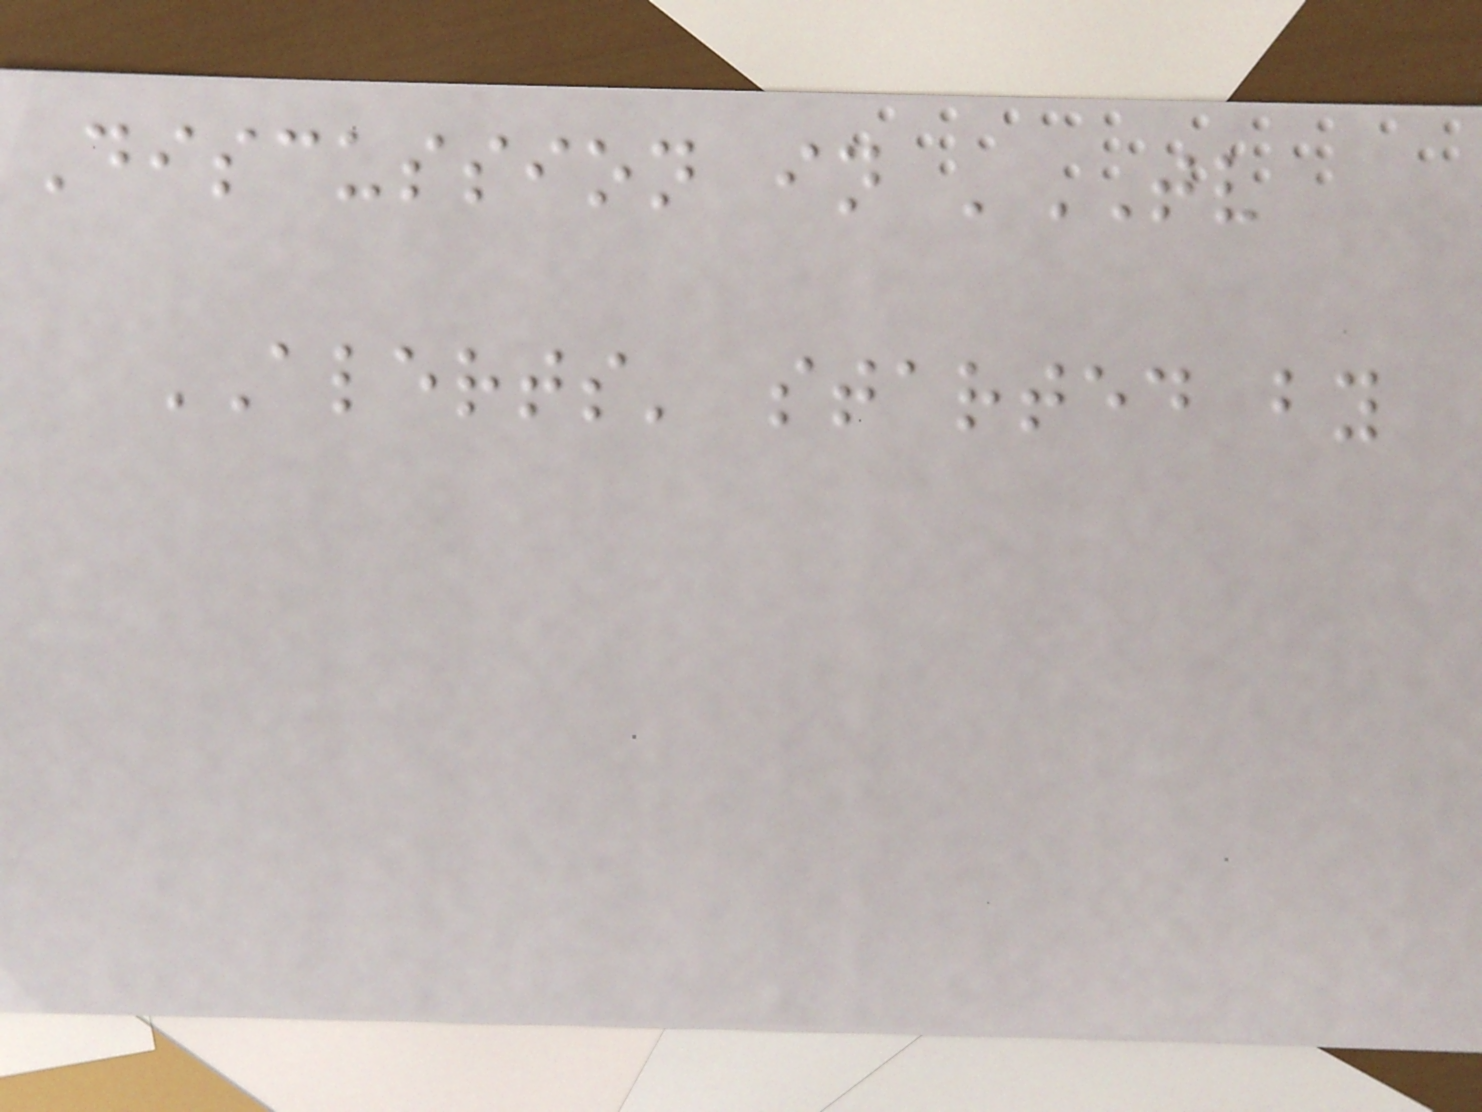Discussion in 'TV
ALERTS' started by
